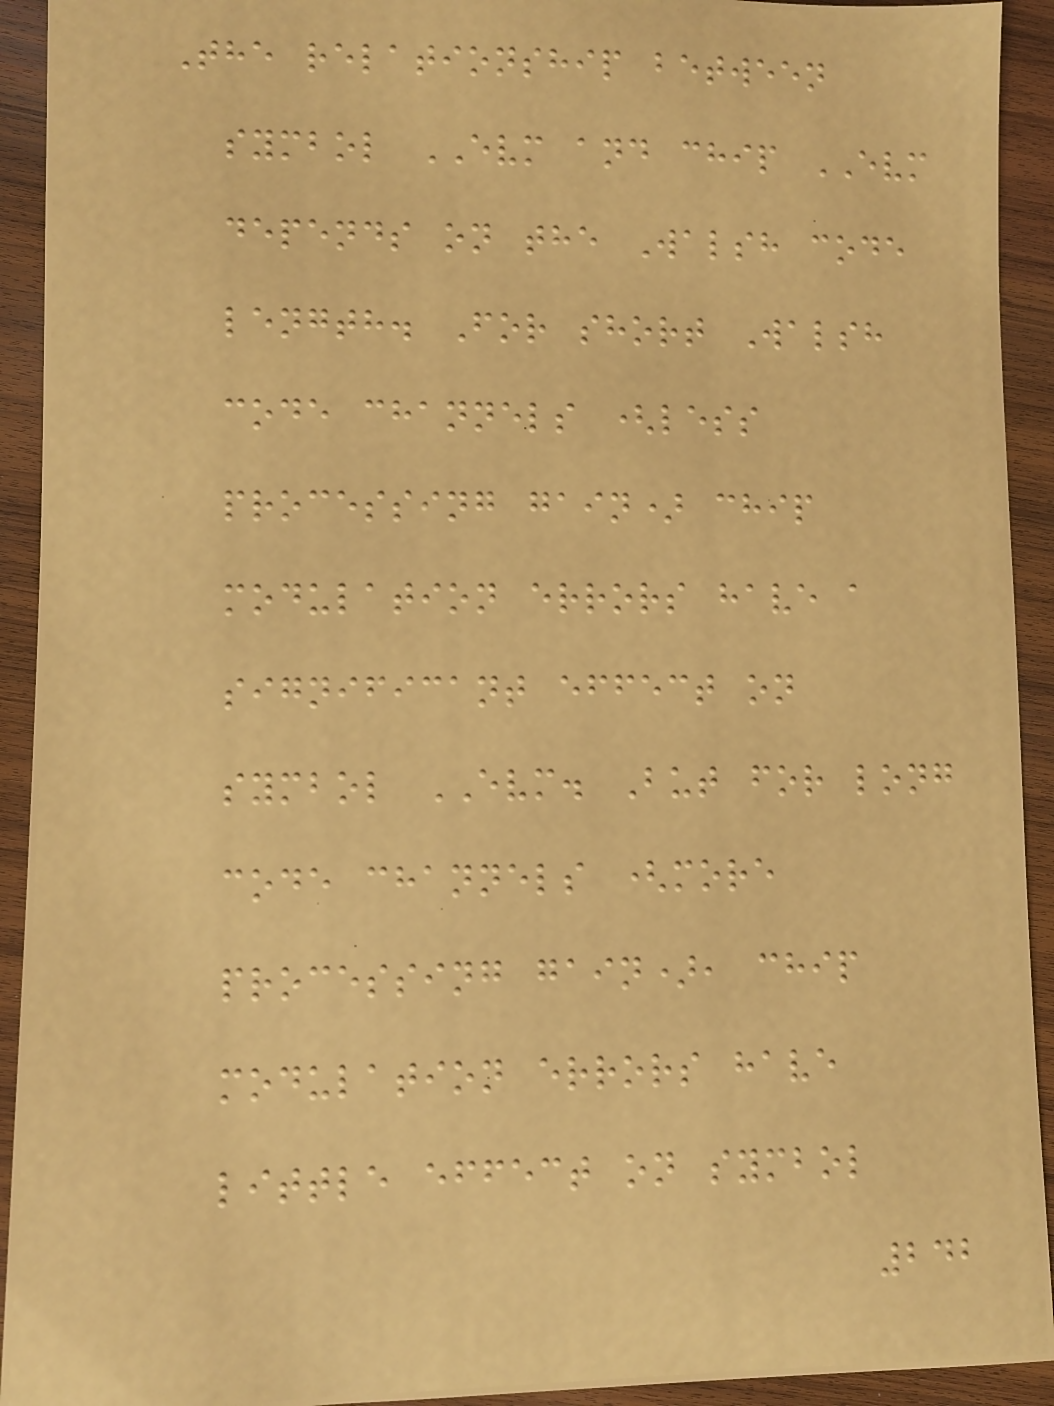The relationship between
symbol EVM and chip EVM
depends on the Walsh code
length. For short Walsh
code channels (less
processing gain) chip
modulation errors have a
significant effect on
symbol EVM. But for long
code channels (more
processing gain), chip
modulation errors have
little effect on symbol
242
